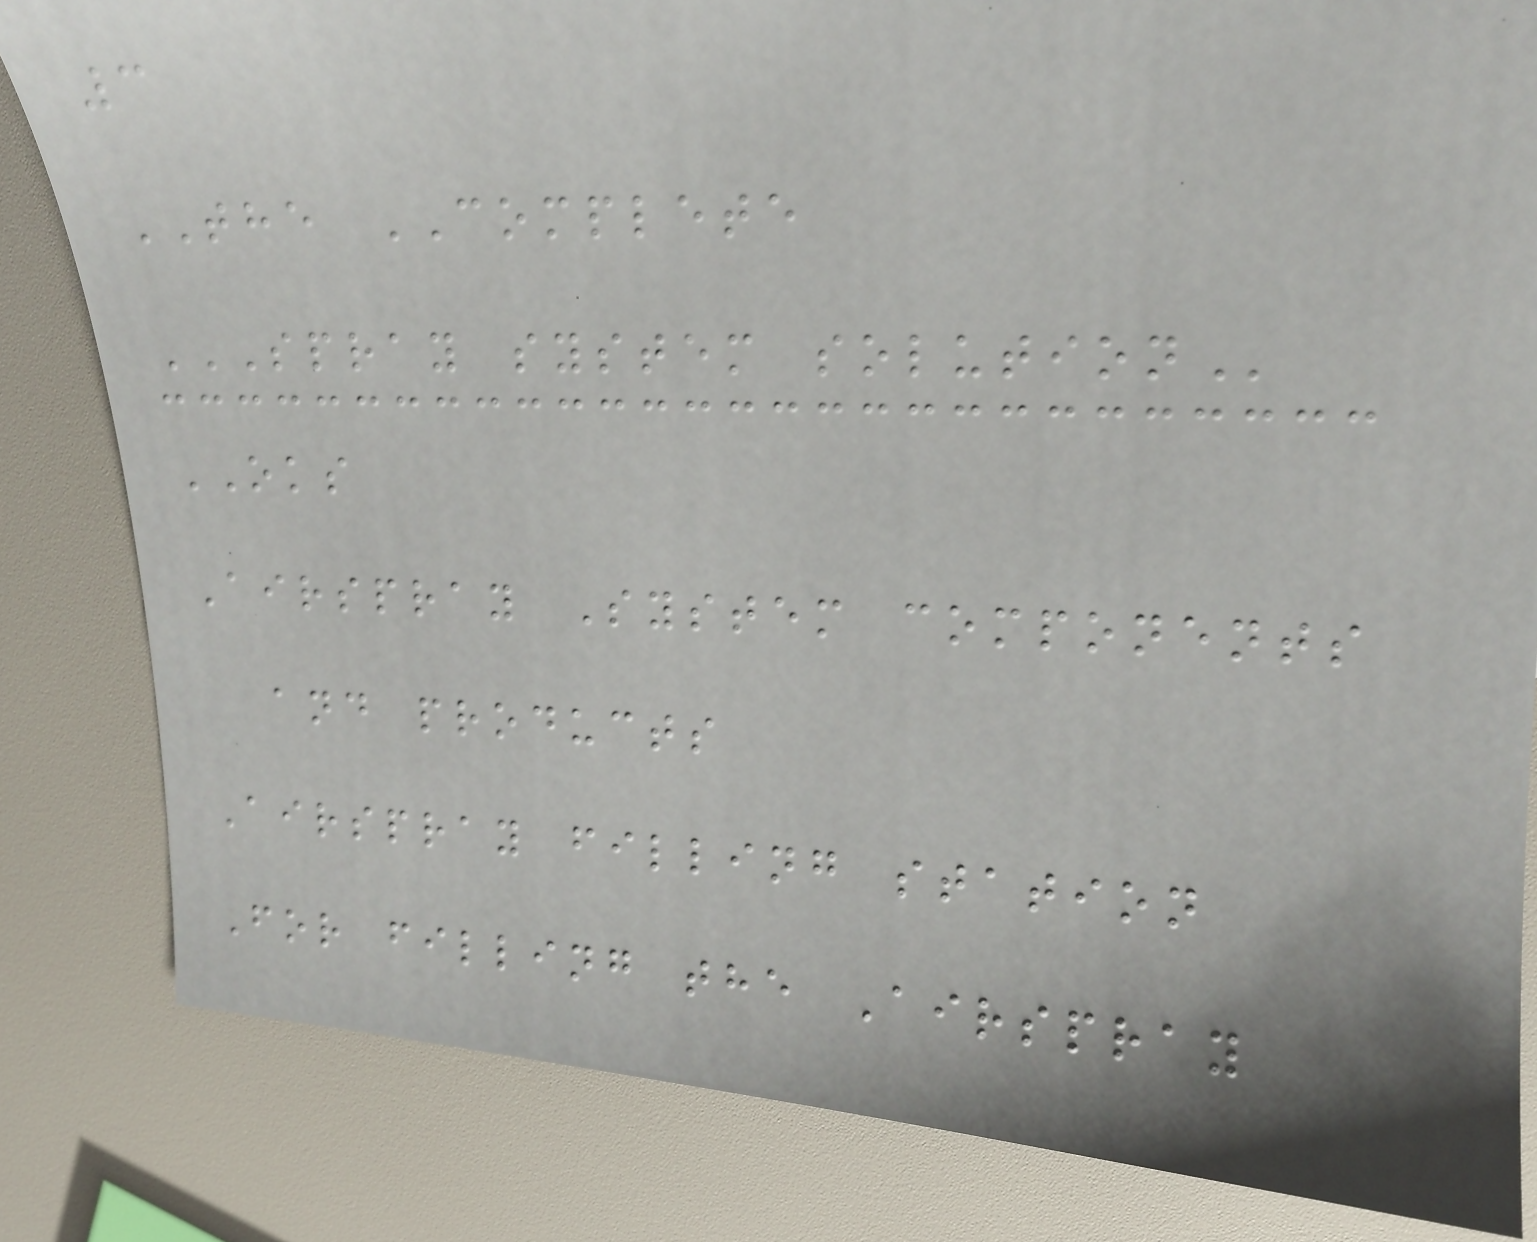3
THE COMPLETE
SPRAY SYSTEM SOLUTION
OKS
Airspray System components
and products
Airspray filling station
For filling the Airspray
